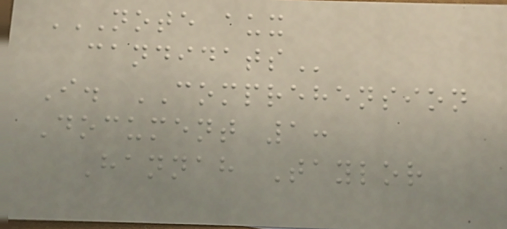NOTE AUX
CANDIDATS
I. COMPREHENSION
Document 1:
Hannah Taylor
